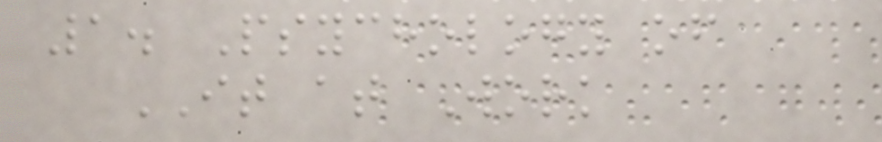1. Psychology of
IT at Work
